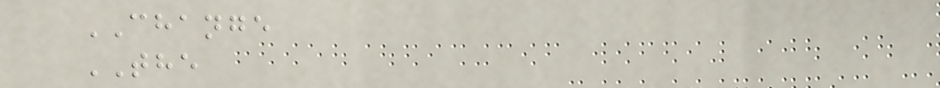CHANGE
THE
